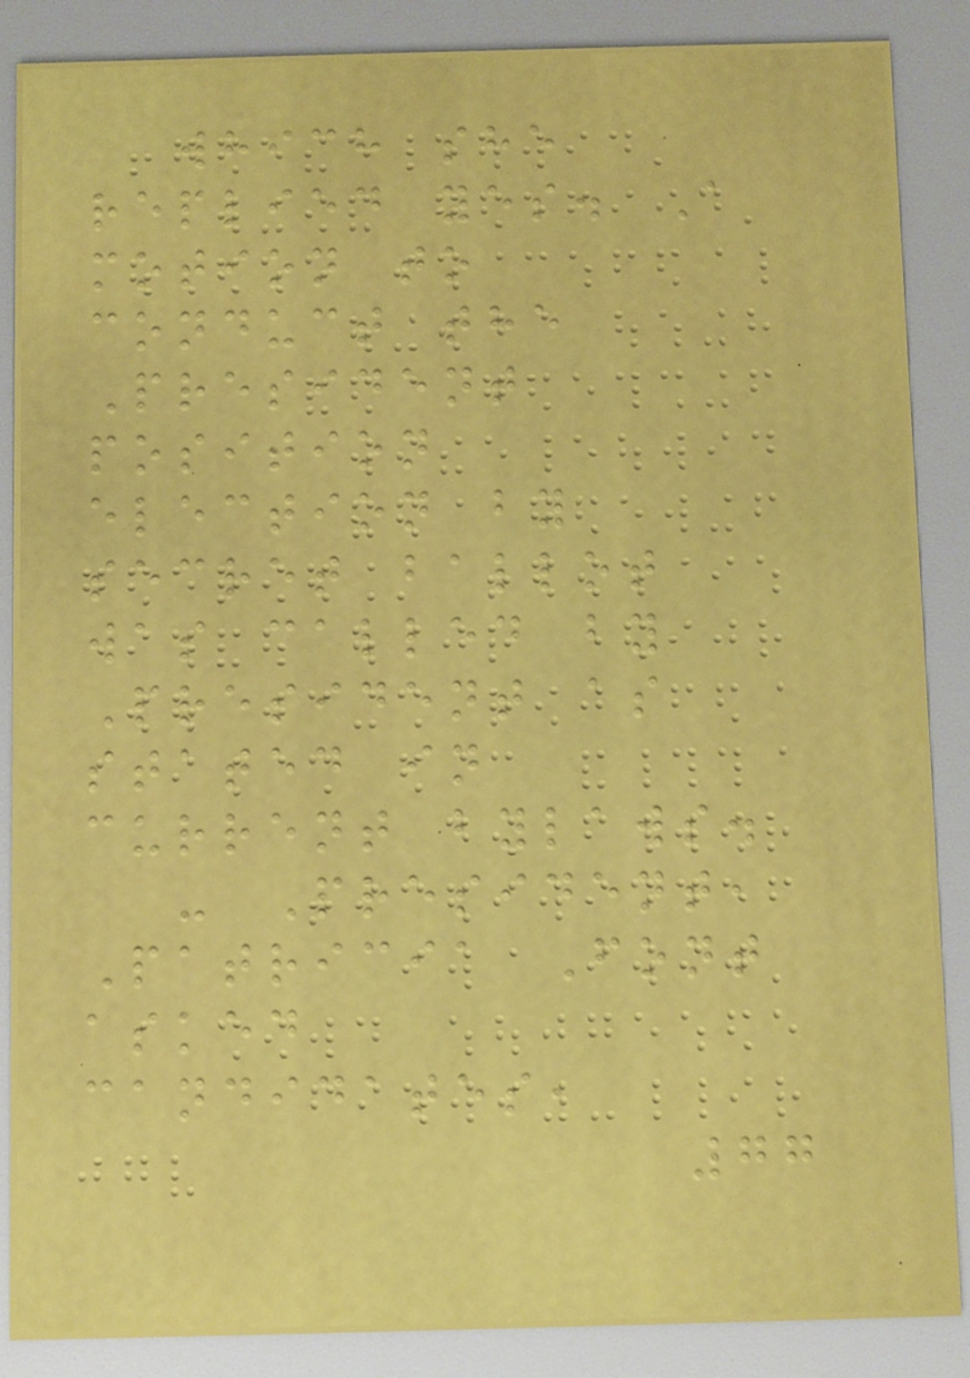which she
replied yes. A
motion to
conduct the
President
position
election by
secret ballot
was called by
President as
stated in
current bylaws.
- President,
Patricia Font
asked
candidates,
77
